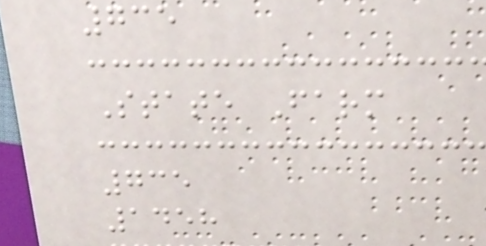735
State Farm
735
1458
